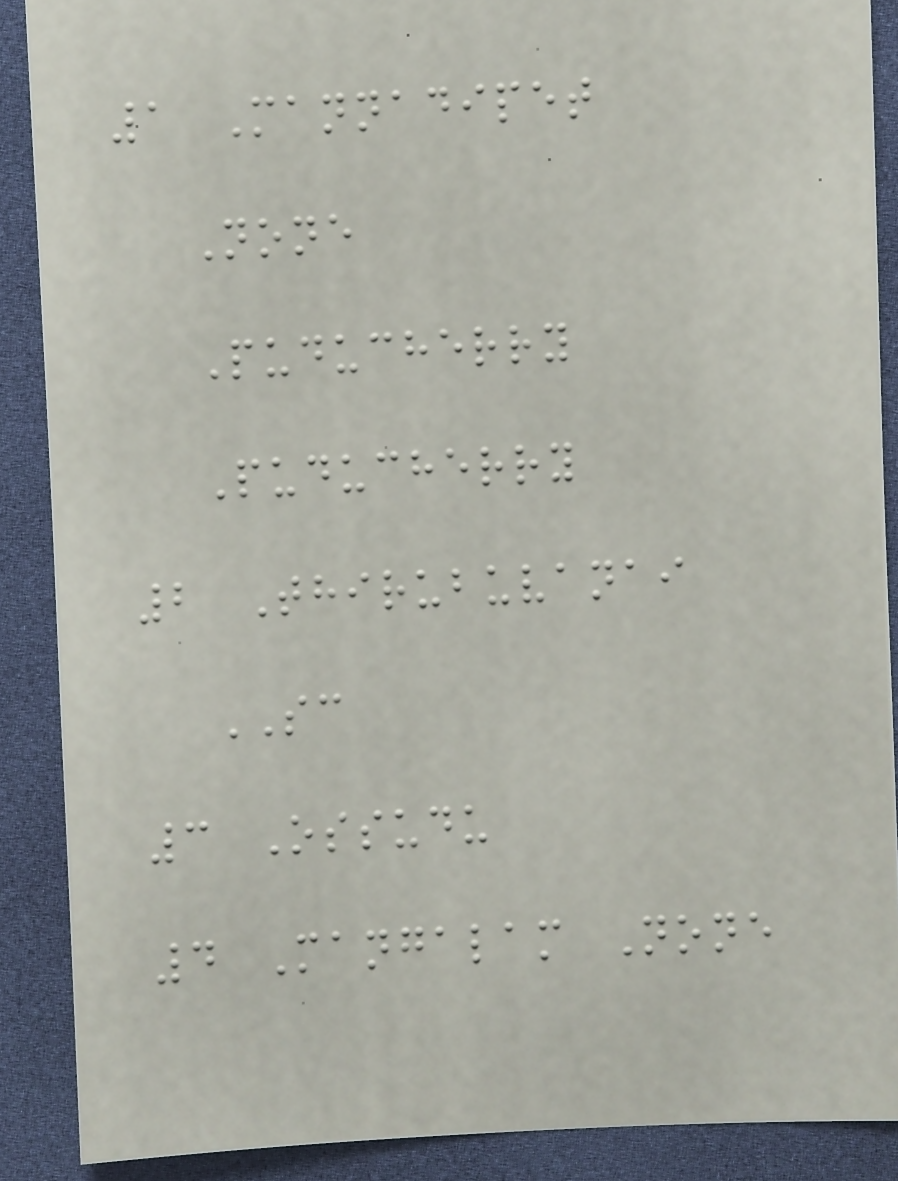1 Mannadipet
None
Puducherry
Puducherry
2 Thirubuvanai
SC
3 Ossudu
4 Mangalam None
